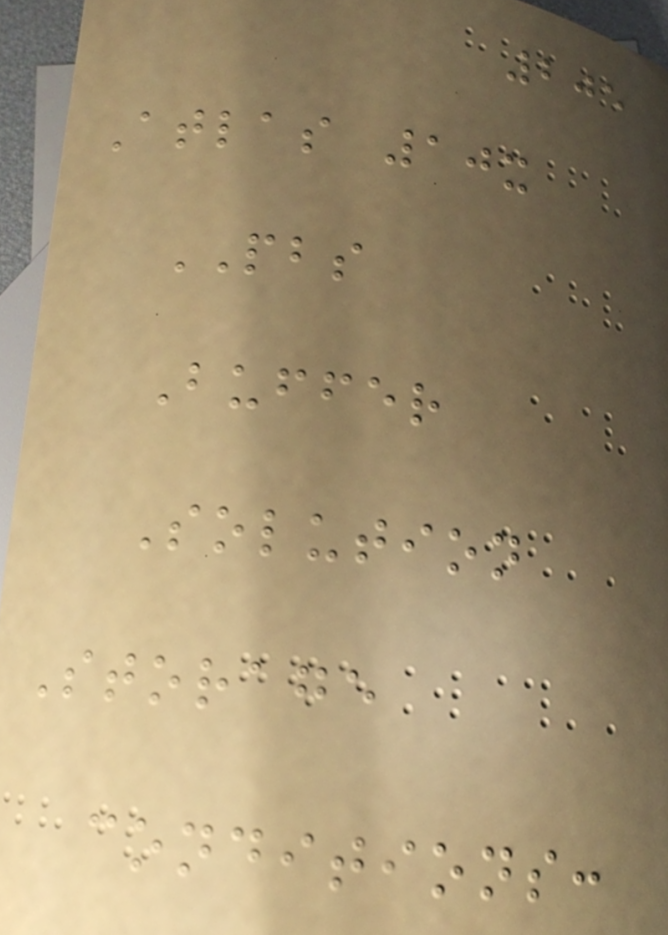205
Atlas 10x
PBS
Buffer
Solution
Storage
conditions:
